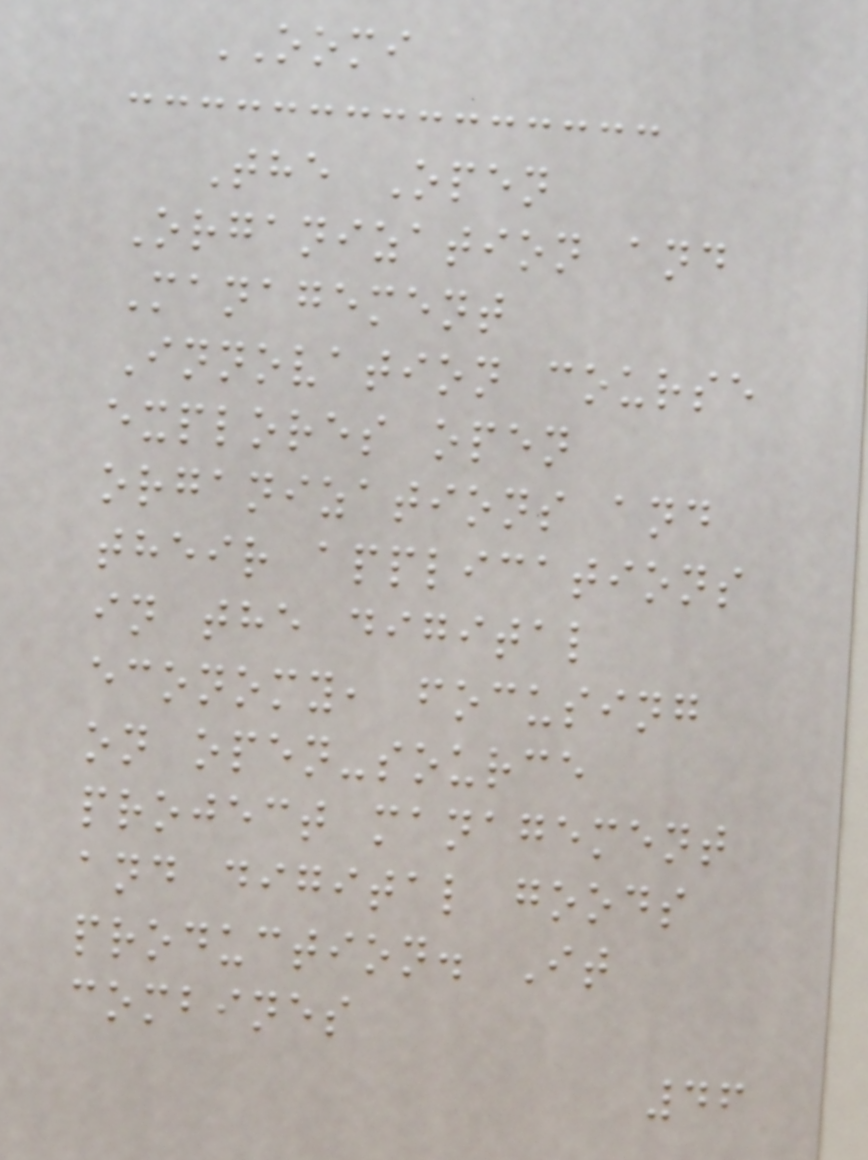OOMI
The Open
Organization and
Management
Innovation course
explores open
organizations and
their applications
in the digital
economy, focusing
on open-source
project management
and digital goods
production. It
combines
46
